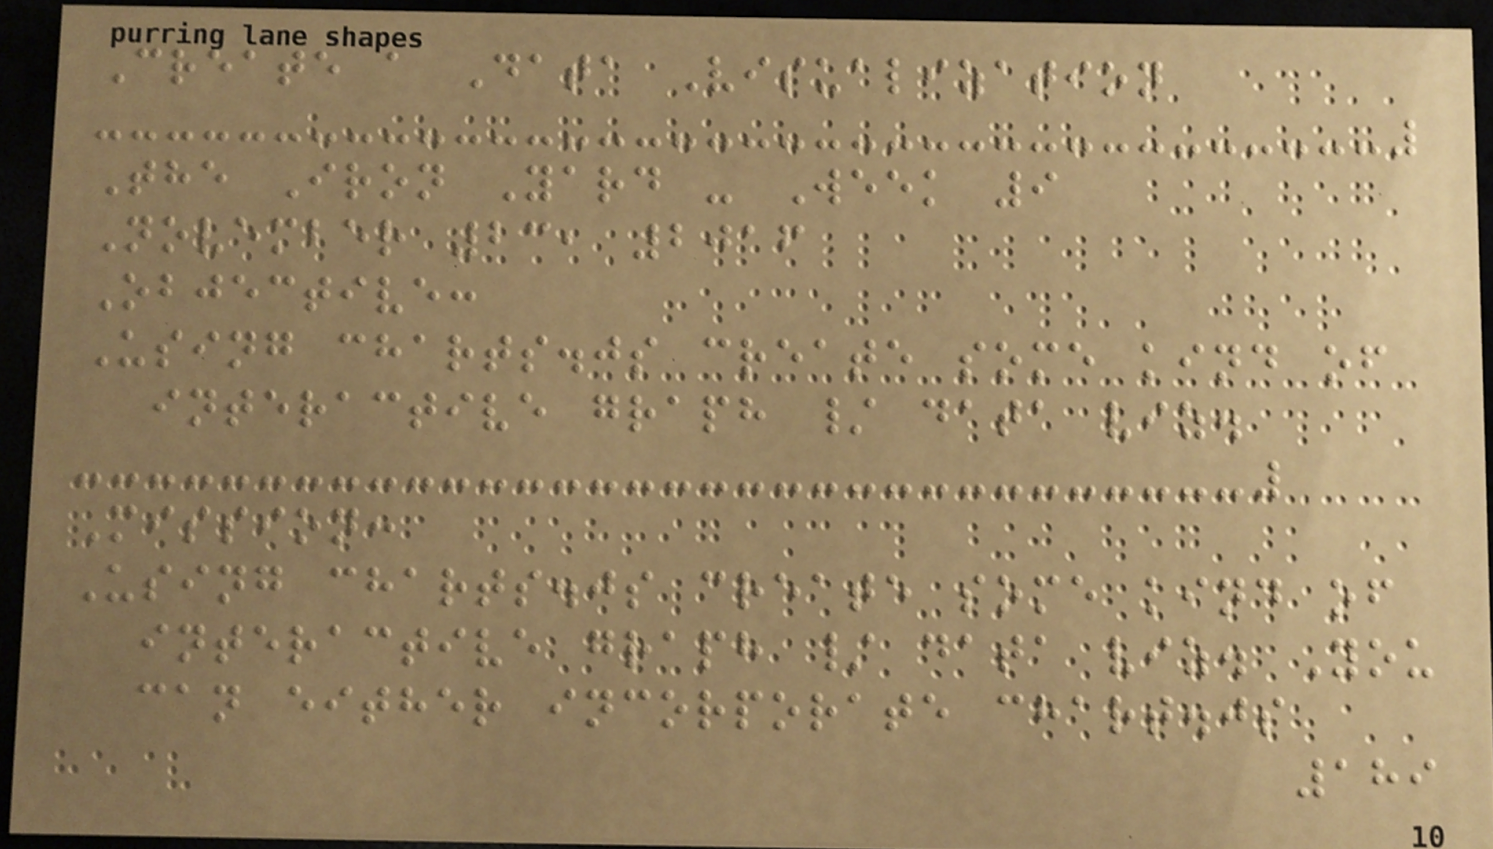Create a Data Visualization
The Iron Yard - Week 9
November 23, 2016
Objective:
Using charts.js create some kind of
interactive graph / data viz.
Mission:
Using charts.js create some kind of
interactive graph / data viz. You
can either incorporate chart.js
189
